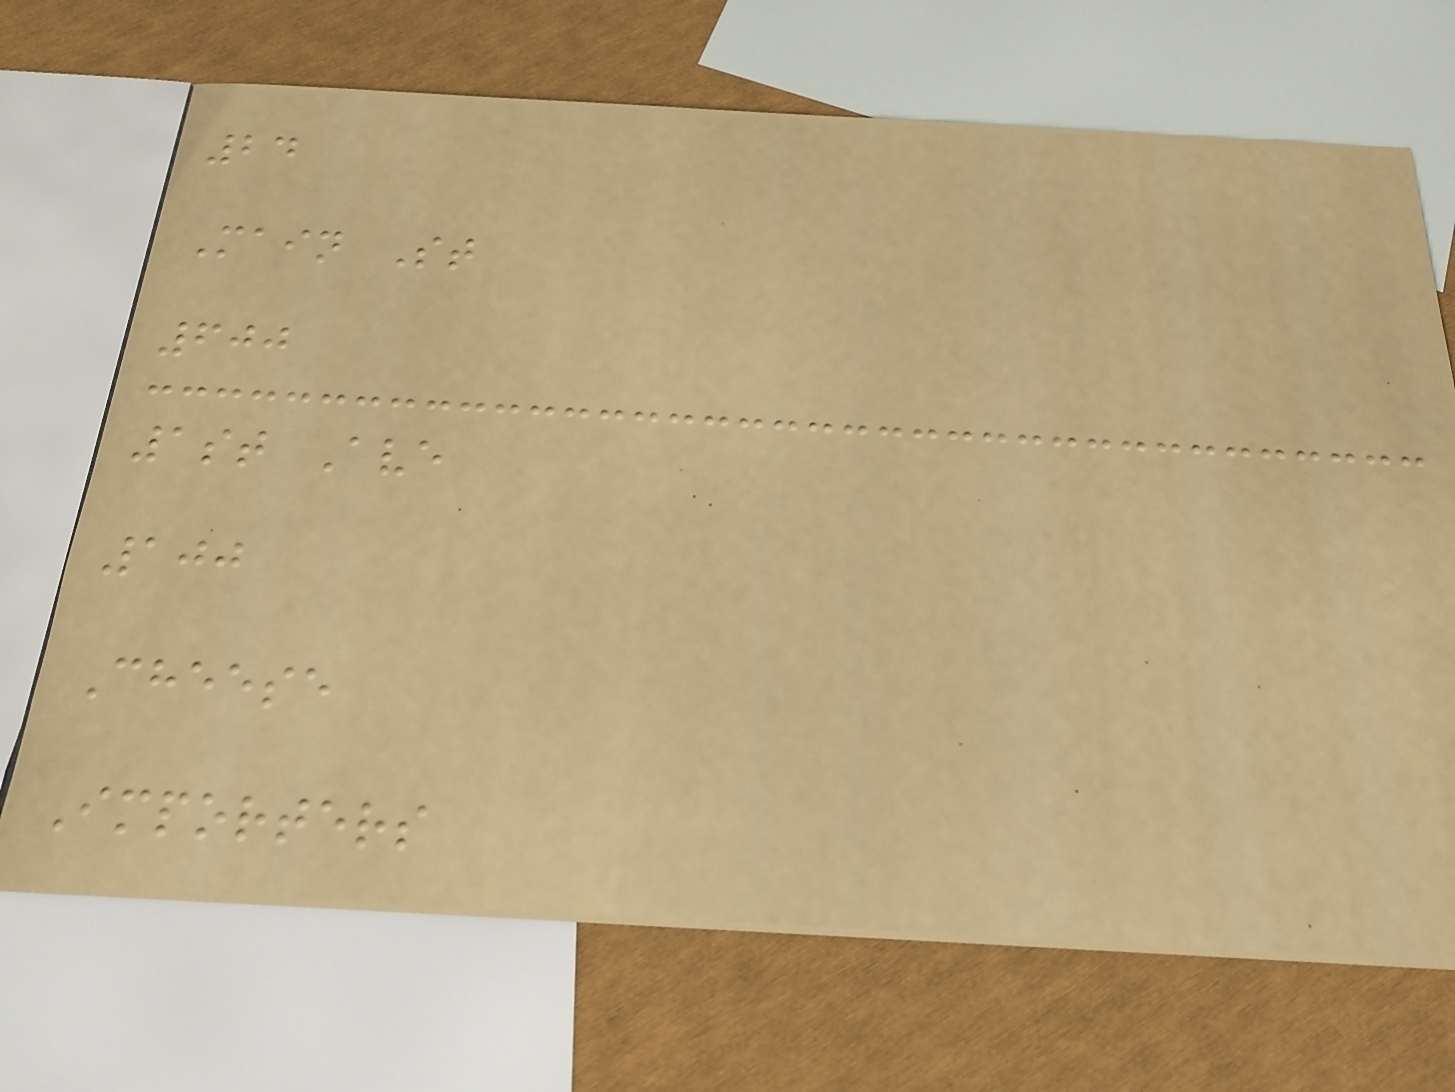24
Main St
600
1st Ave
100
Cheese
Importers
